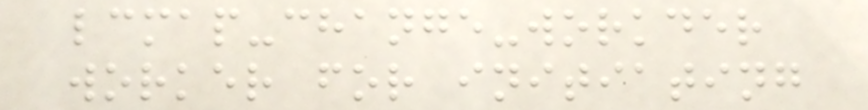lcmap-change-workder
worker for initiating
